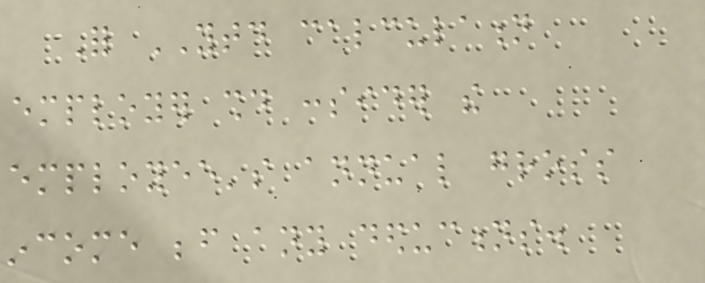For YTD calculation
employer should consider the
employee's annual gross
income before any deductions.
